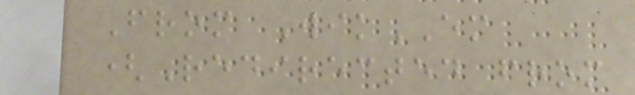From WikEM
(Redirected from
